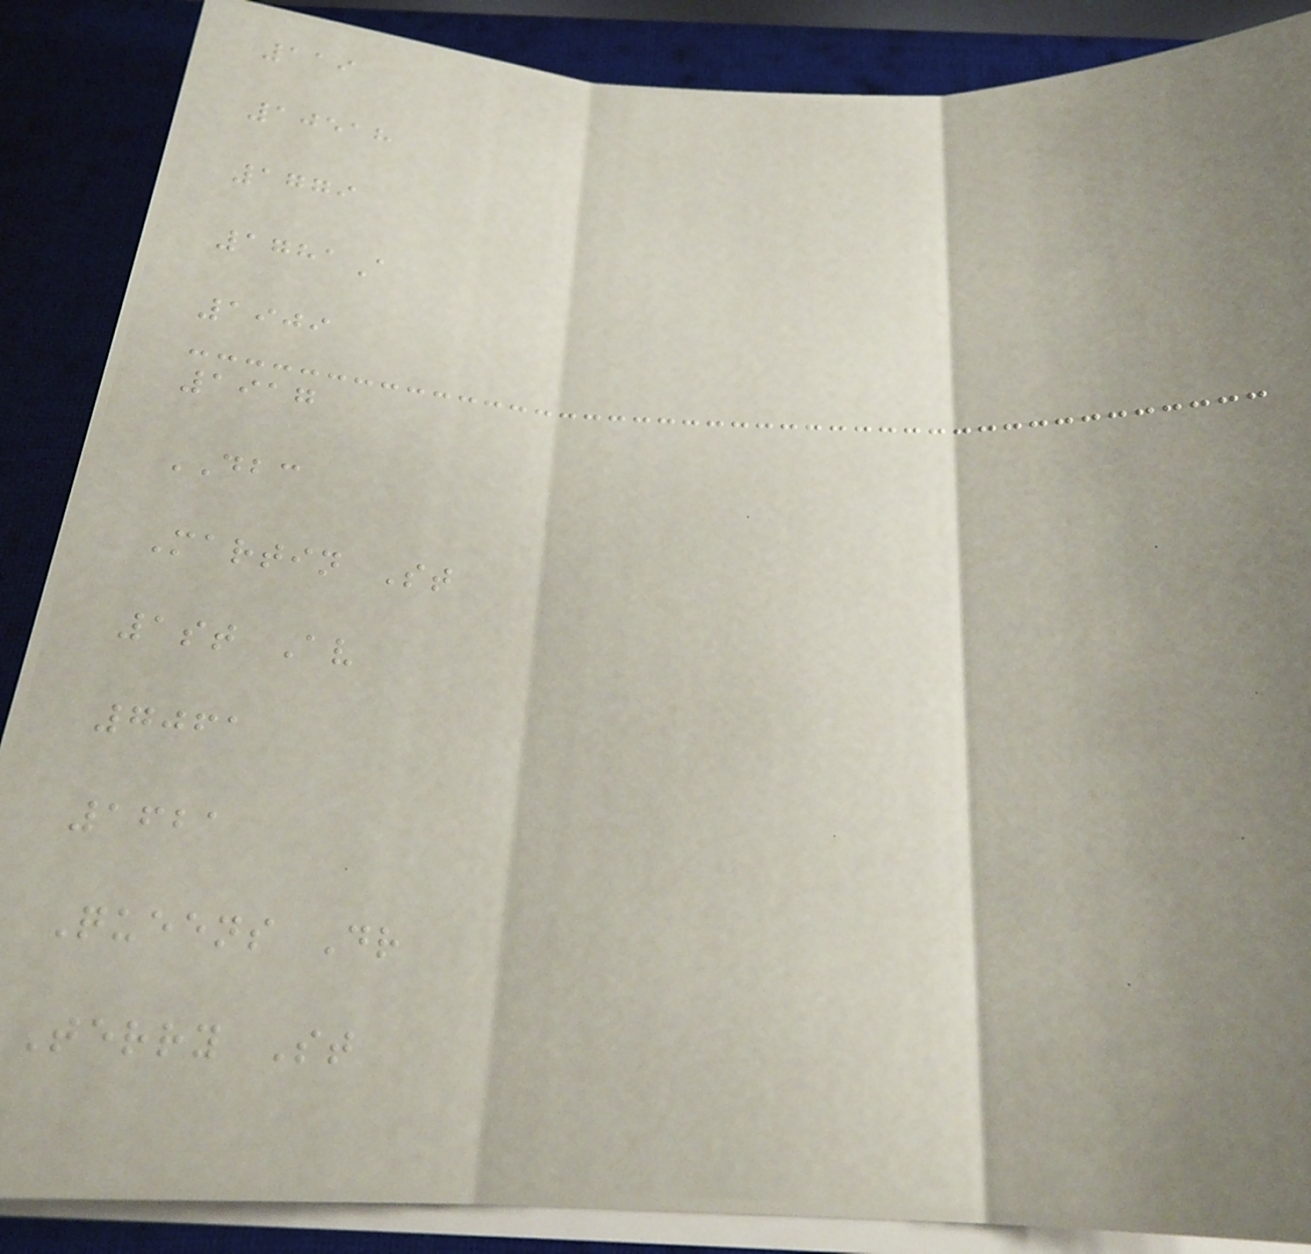119
10518
1779
1781A
1909
1917
DBC
Martin St
1st Av
7061
1621
Queens Dr
Terry St
